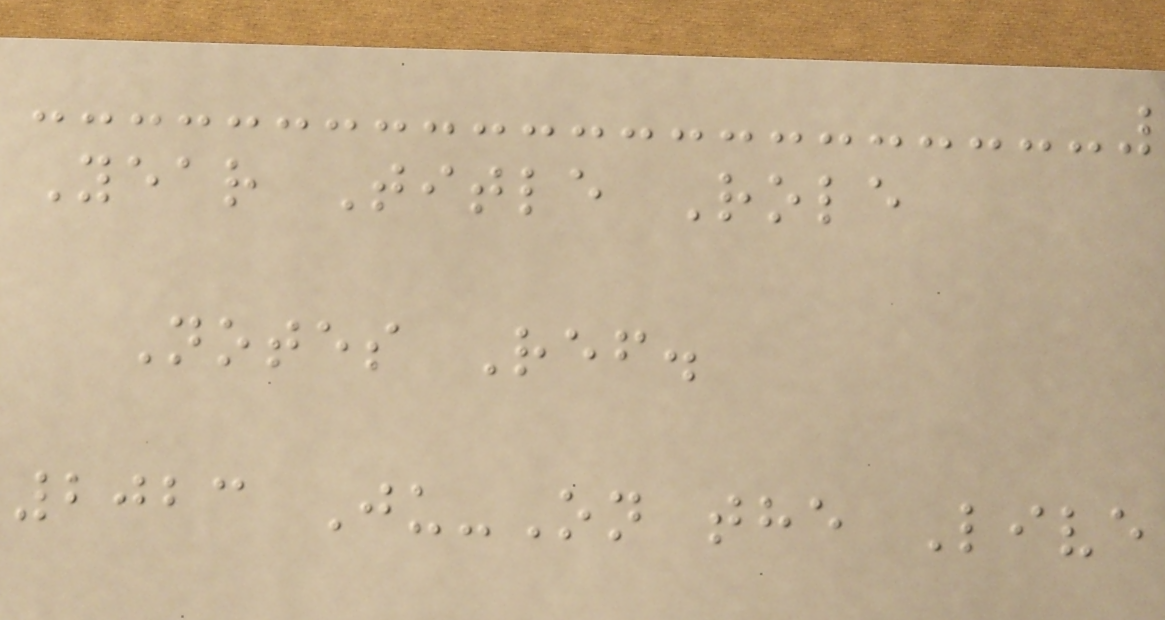Year Title Role
Notes Ref.
2023 Ju-On the Live
